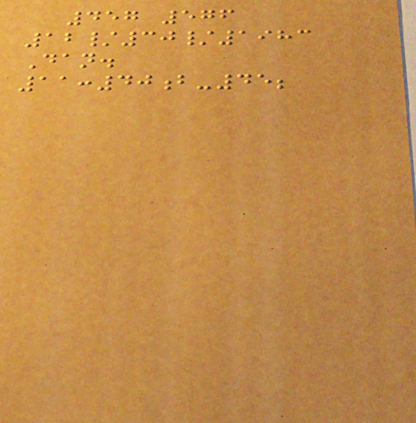457 576
12/30/1983
Dan.
11:40b-45;
